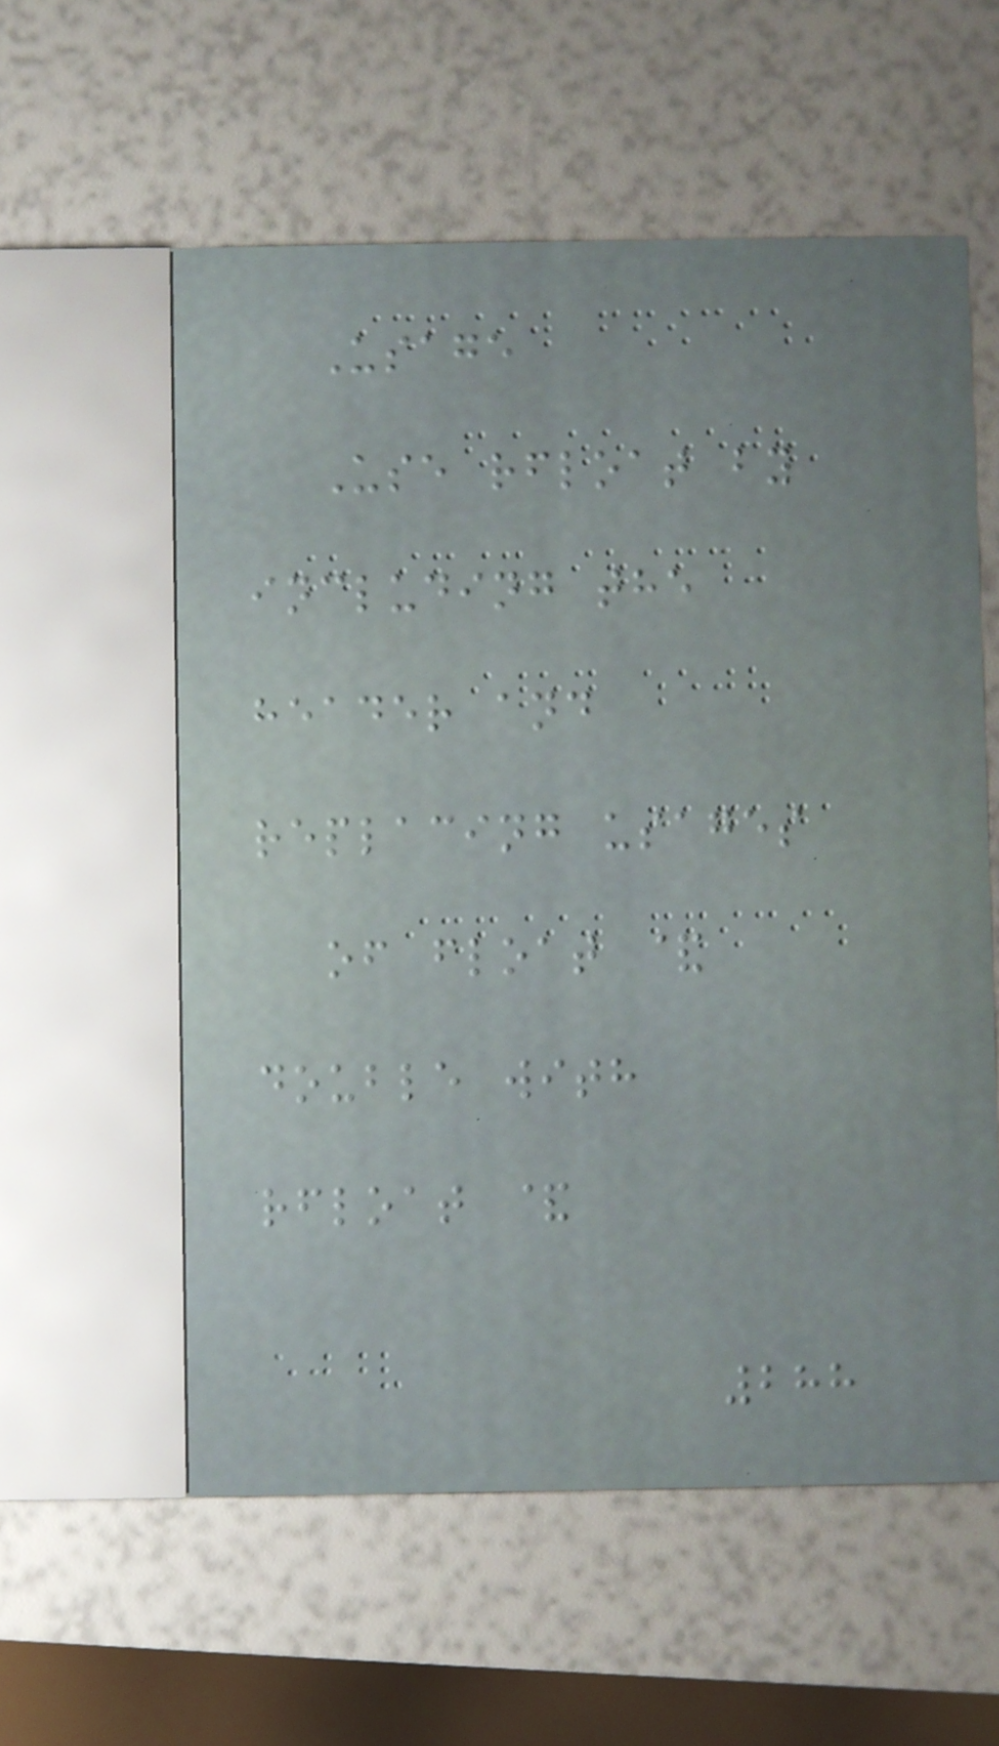Usage
Use rfloat by
including the
header and
replacing usages
of float &
double with
rfloat &
288
